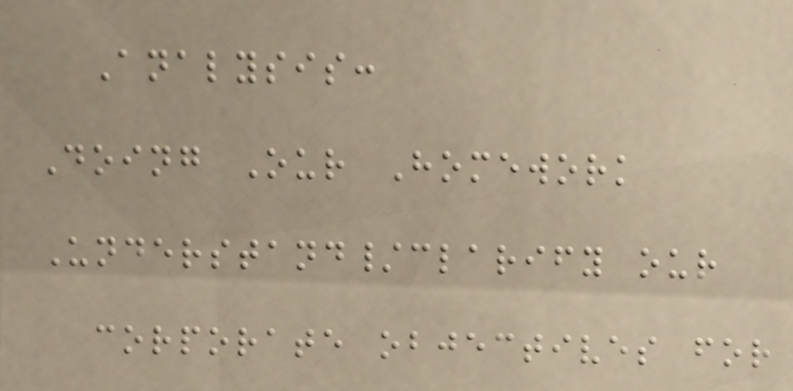Analysis:
Doing Our Homework
Understand/clarify our
corporate objectives for
